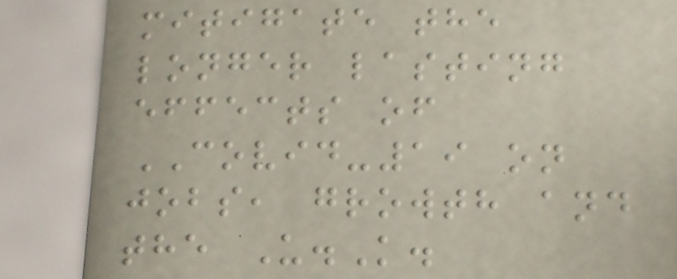mitigate the
longer lasting
effects of
COVID-19 on
jobs, growth and
the U.K.
